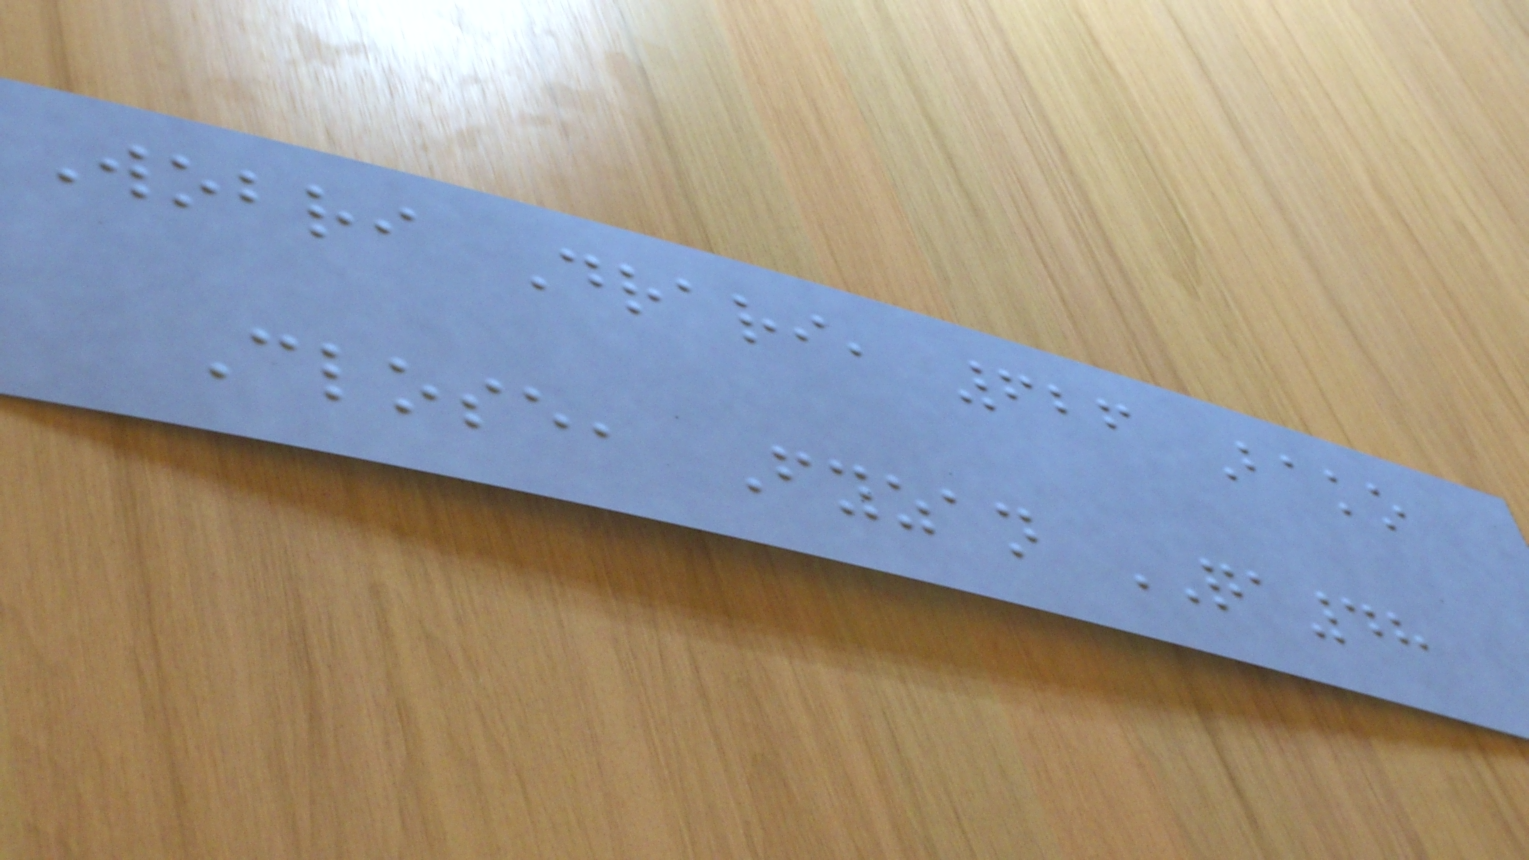Wobri Drari, 626 Bako
Close, Fyzan QA48
